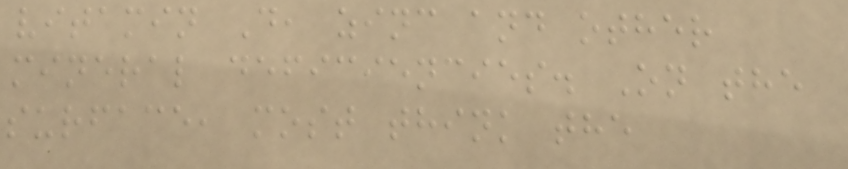vitamin D, zinc and other
mineral deficiencies. On the
surface, most think the
